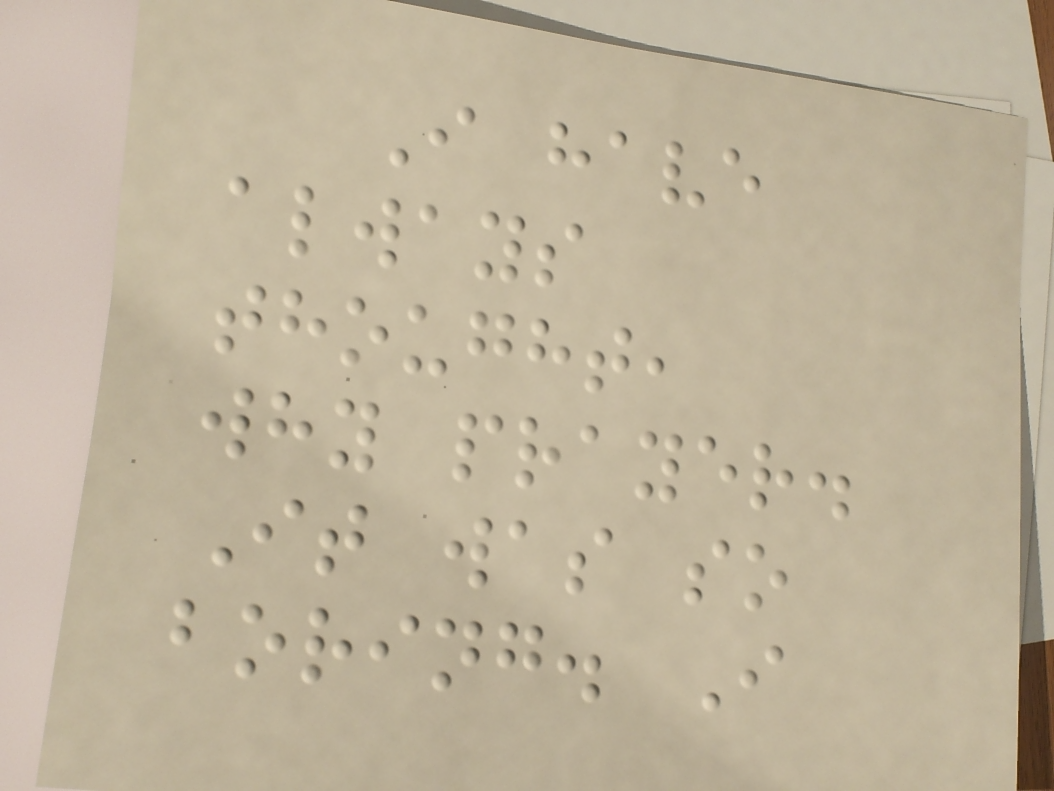I have
always
thought,
why prayer.
It was so
boring. I
